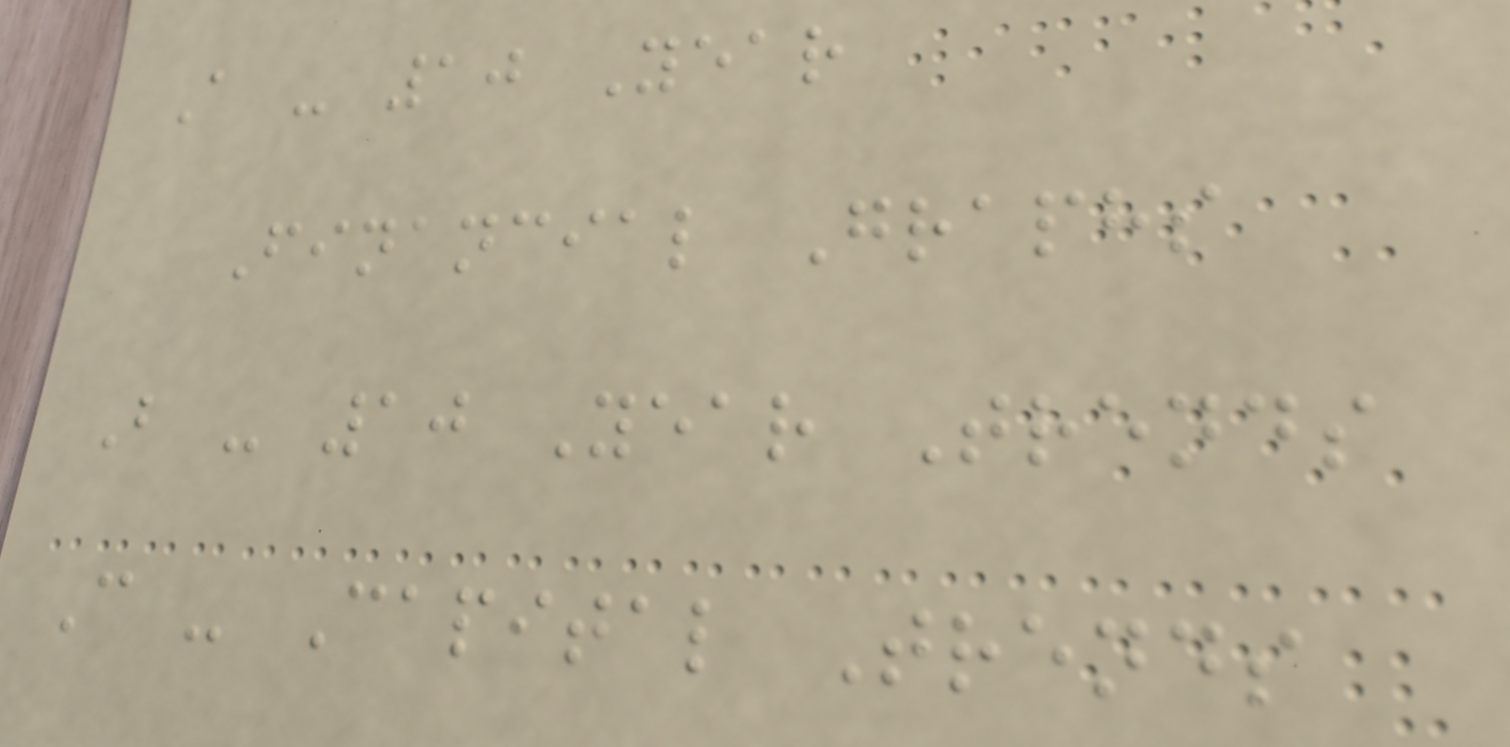A - 10 Year
Financial Graphs
B - 10 Year Trends
C - Capital Trends
